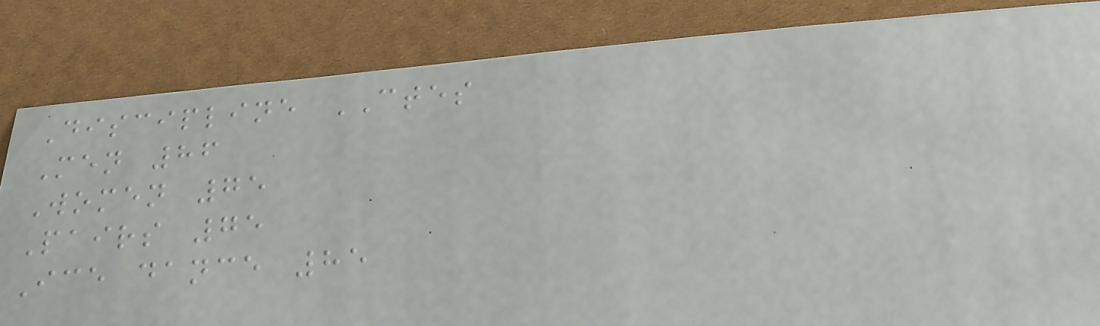Discipline CTES
Men 86
Women 75
Pairs 75
Ice dance 85
